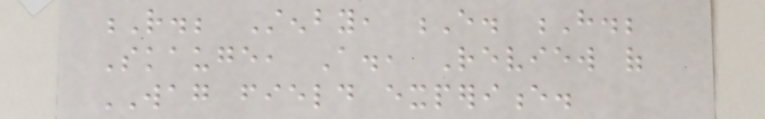R.; Stenby, E. H.;
Skauge, A., Review of
WAG field experience.
